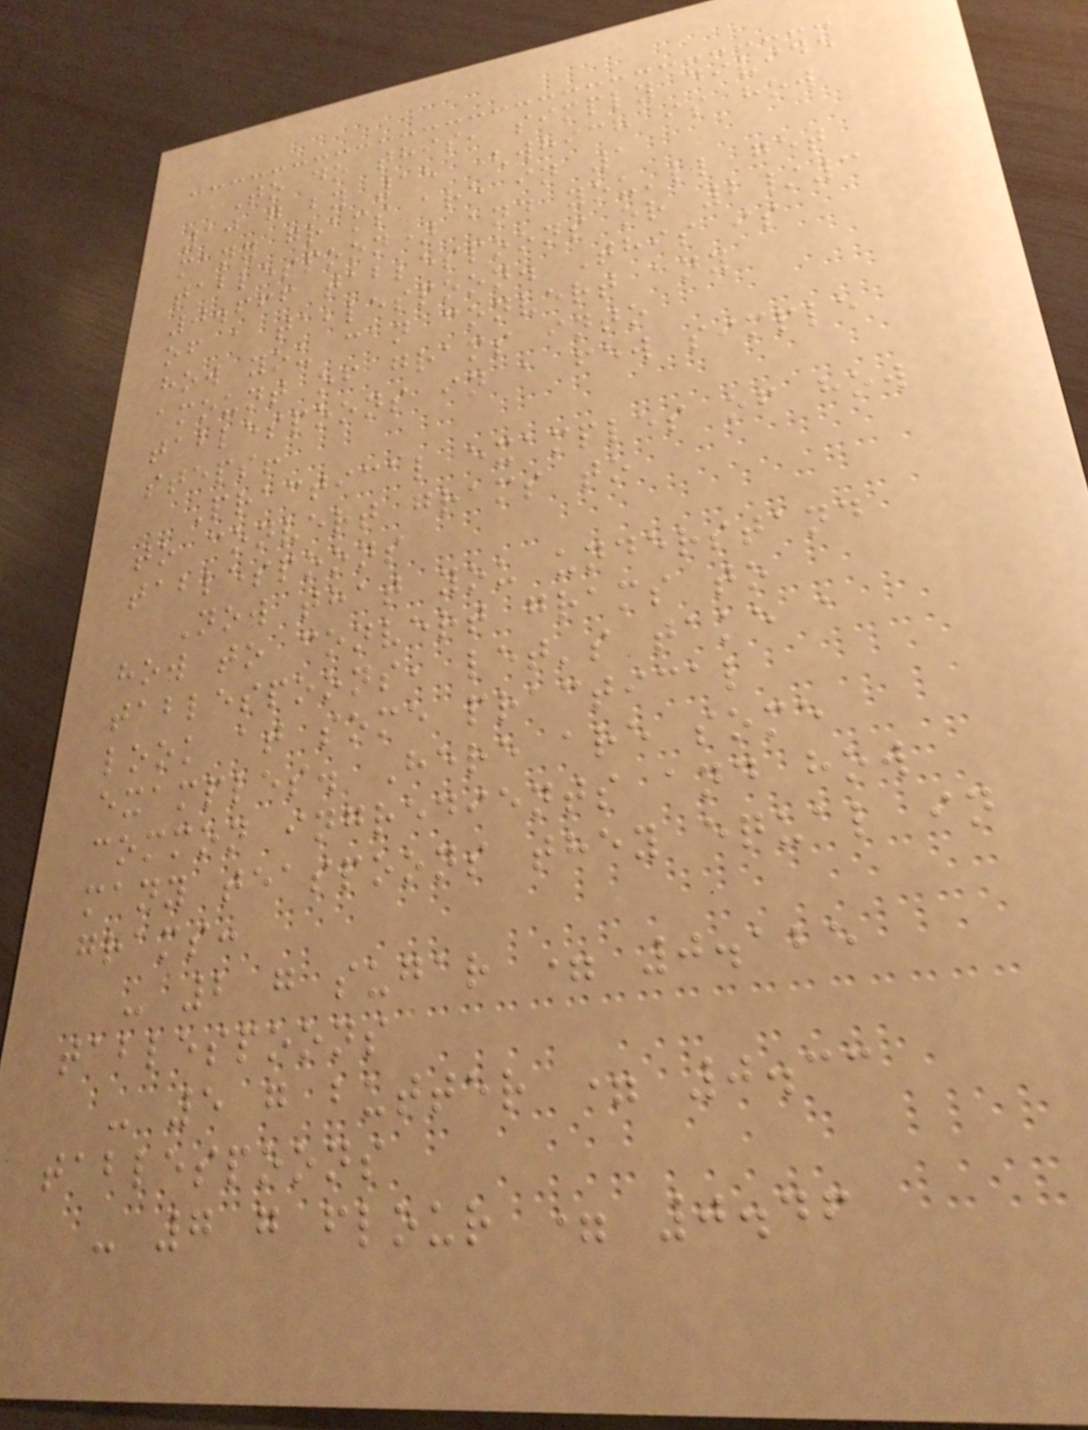To do this, simply divide
10 g by 15 (which is how
many grams are in 1
tablespoon) and you'll get
0.666 tablespoons or 2/3
of a tablespoon. This is
how you can convert any
amount of grams into
tablespoons in a few simple
steps!
Practical examples of how
to convert grams to
tablespoons
Now that you understand
how to convert grams to
tablespoons, let's take a
look at some practical
examples. Here are some
common ingredients and how
many teaspoons they equal in
grams:
- 2 g sugar = 0.125
tablespoons
- 5 g butter = 0.33
tablespoons
- 7 g flour = 0.46
